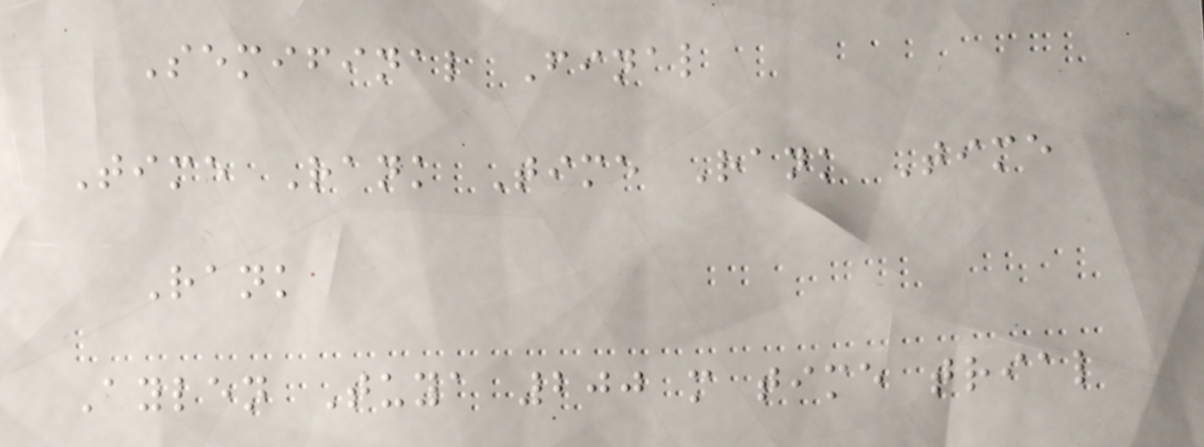Semifinal Final
Time Rank Time Rank Time
Rank
Aylen Tuya 200 m time trial
